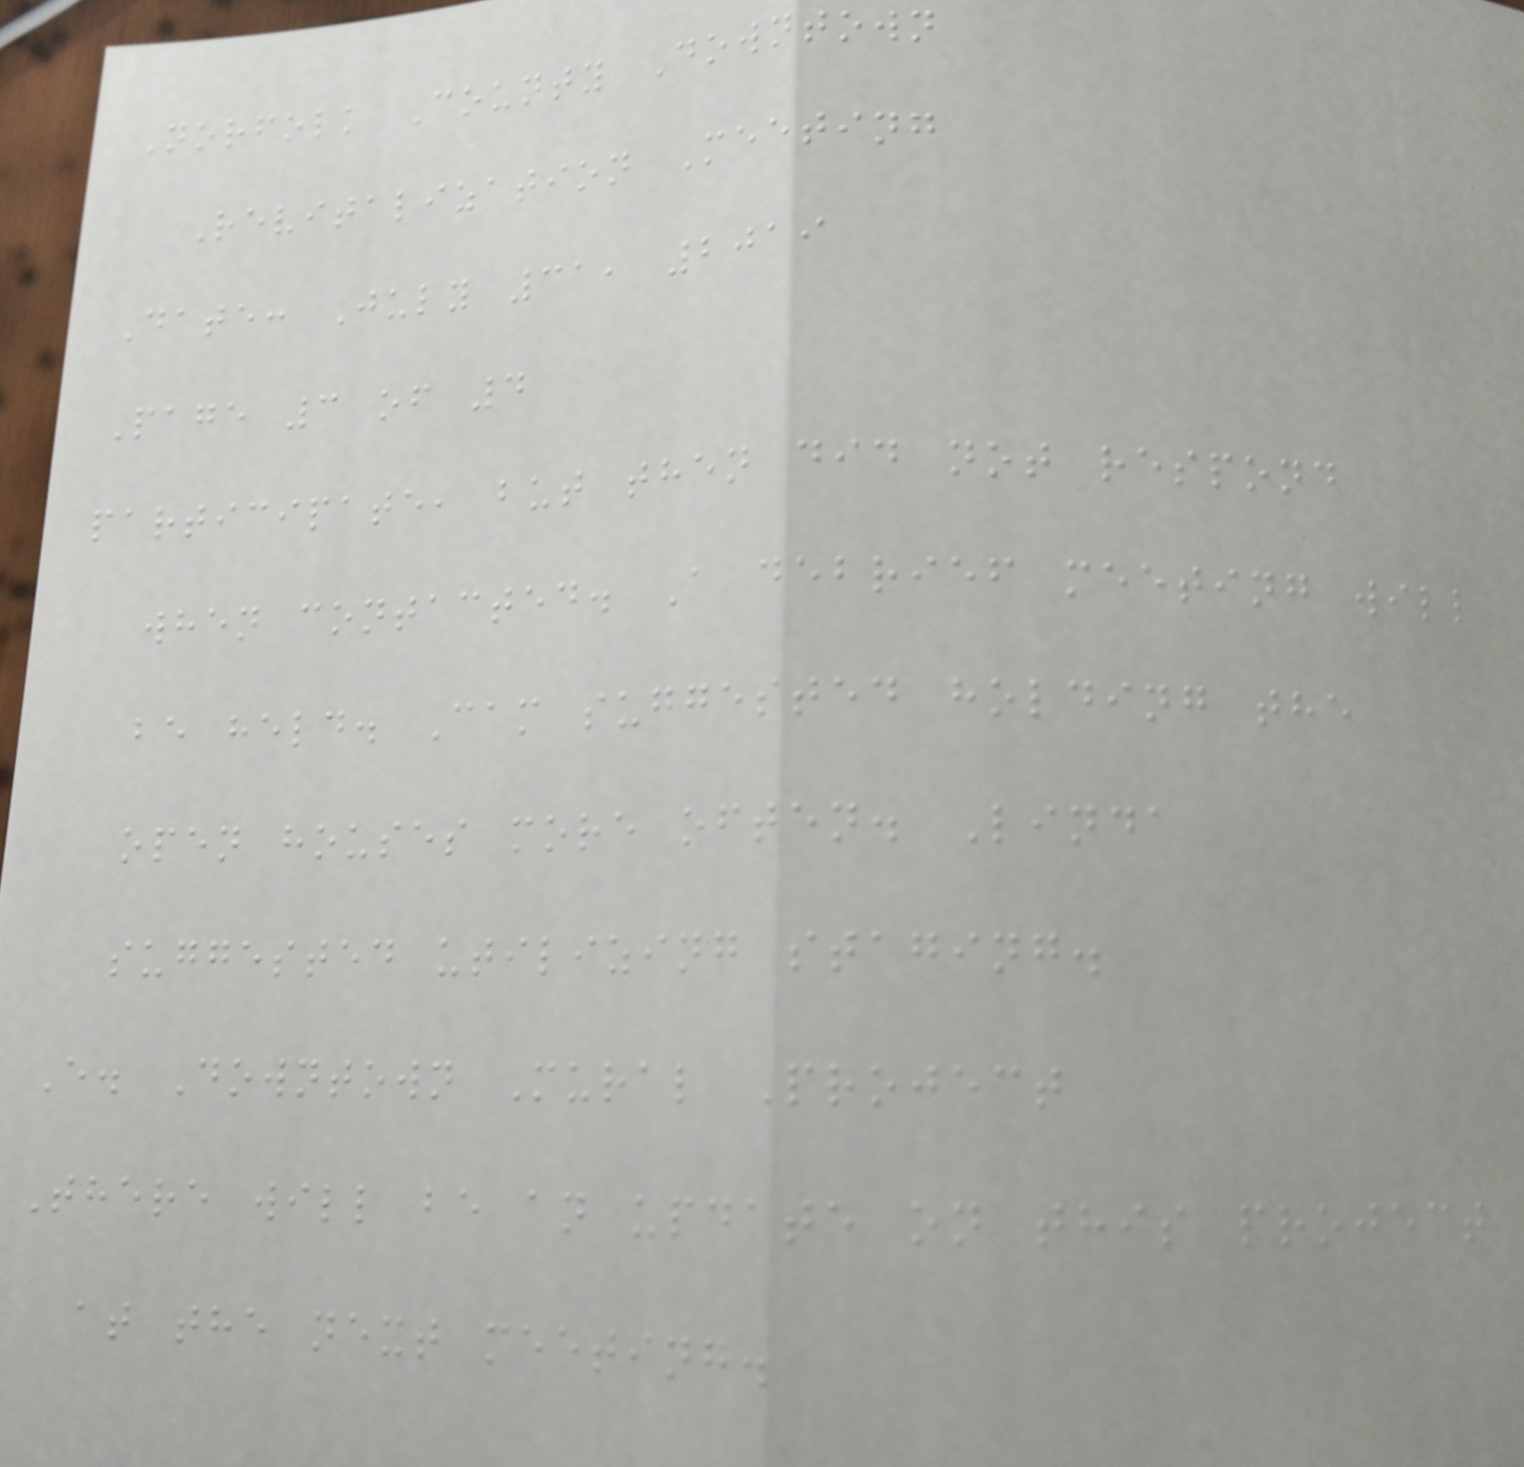Norfolk County Downtown
Revitalization Meeting
Date: July 31, 2019
Page 3 of 4
participate, but then did not respond
when contacted. A debrief meeting will
be held. Cam suggested holding the
open houses more often. Linda
suggested utilizing staging.
E. Downtown Mural Project
There will be an update on this project
at the next meeting.
